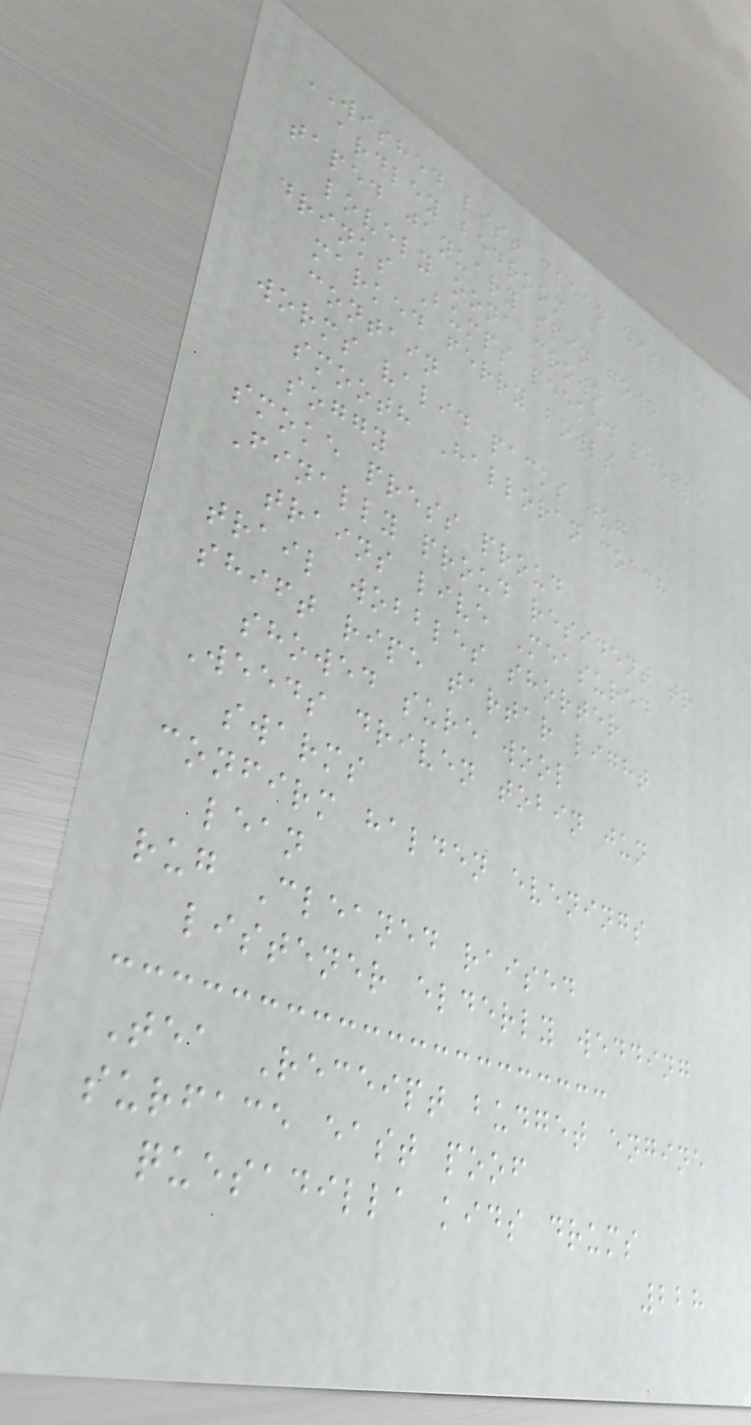WISHED list clean display
ardley bedroom
taped january spin gown
lovely oona crown
drinks Bumps peeked people
marked ferry bowls
contain
worms valid packs jug
smooth Halloran coach
soggy
smoke press proud
Finally proud resident tr
trains live Measured
trail wobbles shorter
shift ripe tartar light
showed sure wool
Weeds driven tobin jun
swarms
confirm halden evenings
lean
rug Cleaned raised
listener elderly wedding
Tea Receipt budget engine
surface east poof
quesadilla kids drums
228
